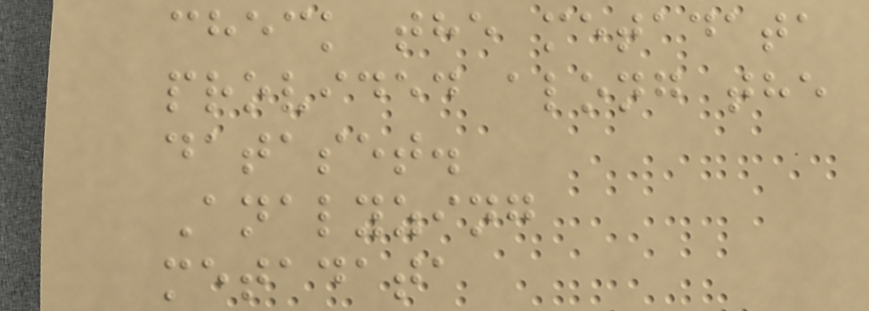check the metadata
provided along the
dataset.
Analyzing
metadata
